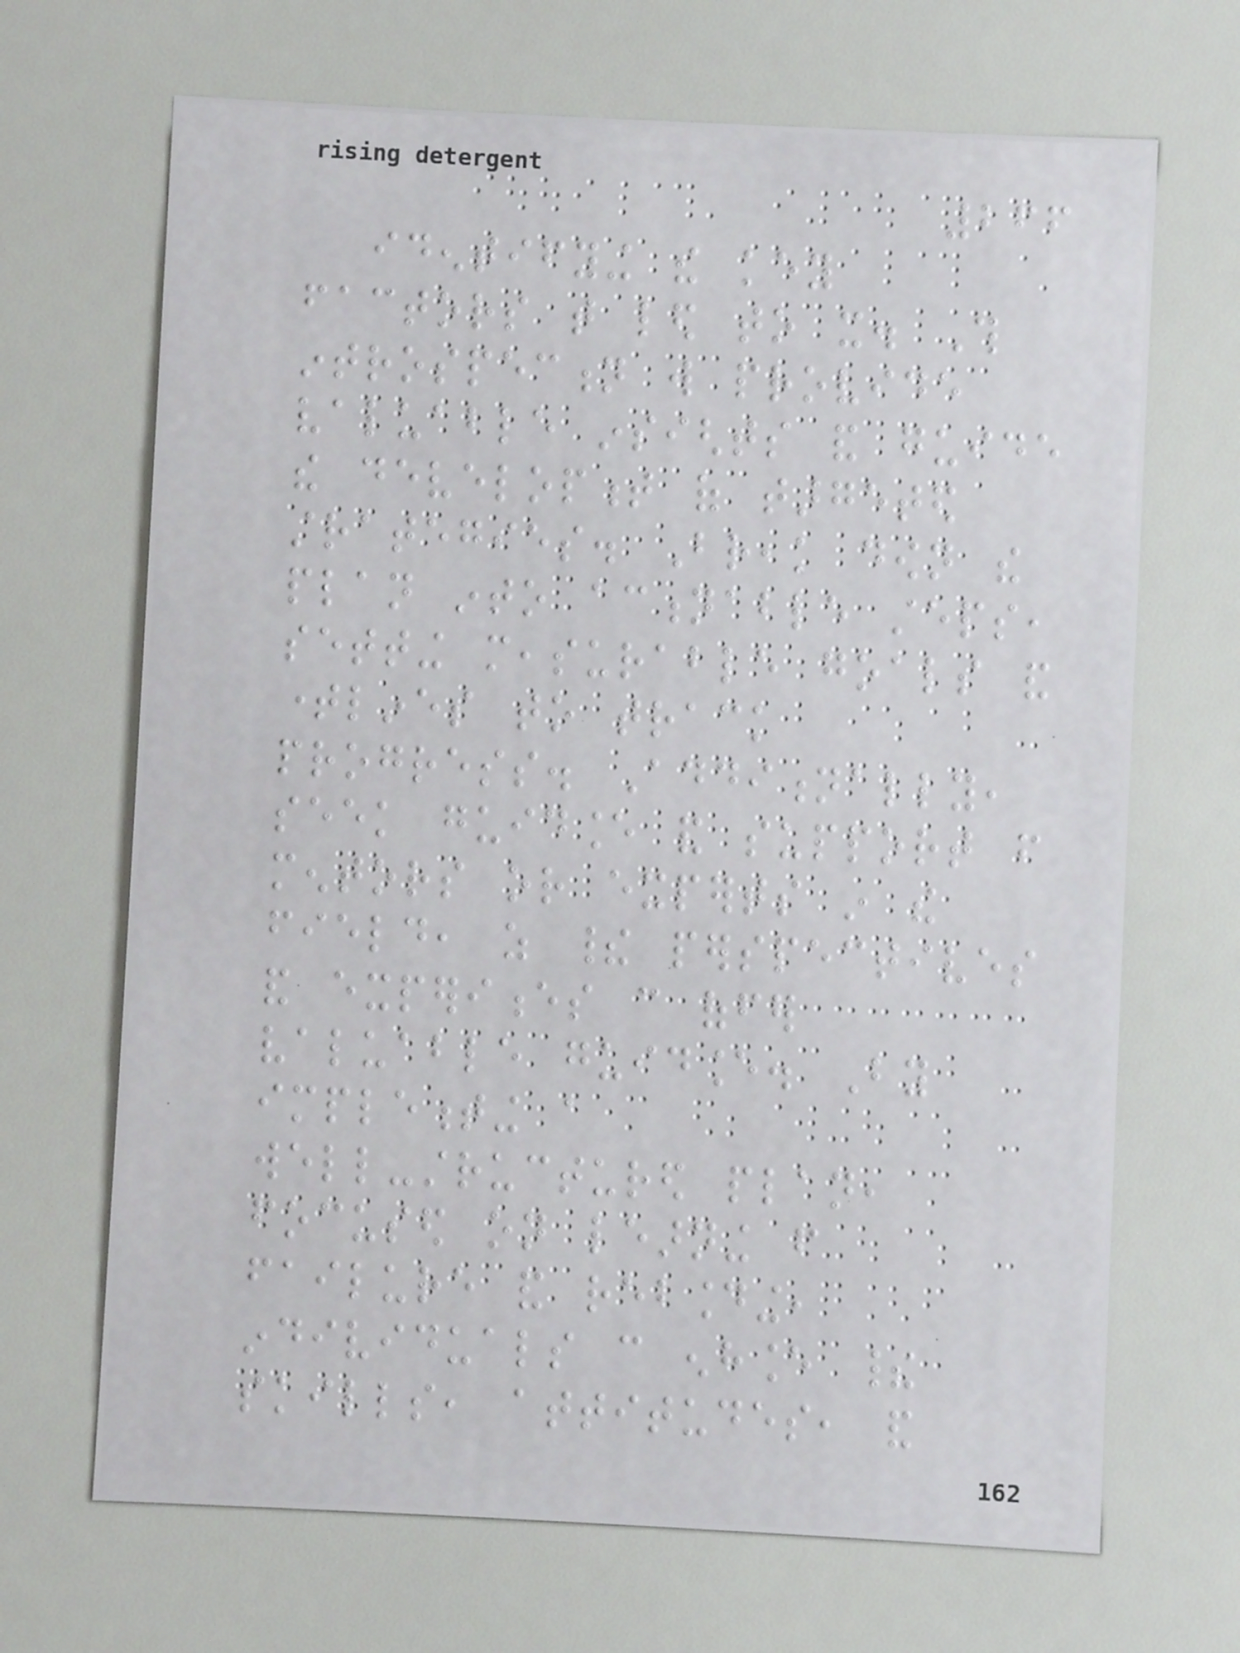266
identifying the key
factors that led to it. This
introspection will provide
valuable insights and guide
the development of targeted
strategies. Break down the
plan into actionable steps,
setting measurable goals and
timelines to track
progress. Additionally,
seek guidance and support from
mentors or experts in the
field, as their perspectives
and experiences can offer
valuable guidance. By
implementing a
well-structured plan,
focused on learning from
failure and rebounding,
individuals can enhance their
skills, attitudes, and
